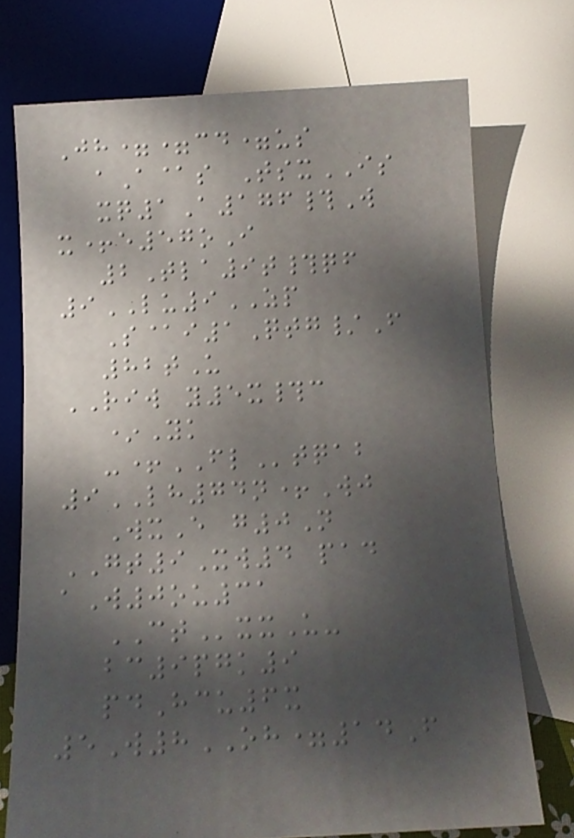Jh==cd=us
aA@s TsxIS
xq1A176#W
x+e57oI
2Tla9t#qf
9LU9ZP
S@i1Qtg/F
82tU
RIW y5x#c
*Yk
-+FLtqab
9LH74n+Wj
WxE g0N
GT9Xw4 pad
aW0ou31
CTxxU-
bc9pgk9
pdHcu6x
5W8OH=14F
